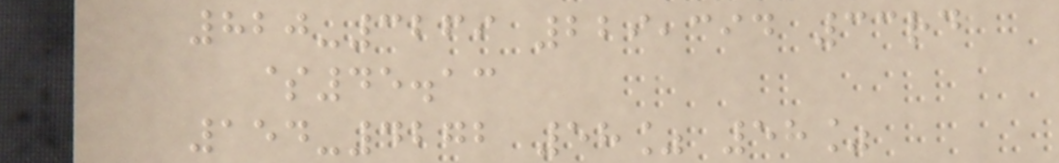820-3269 229,394 33rd
$45.13
154-4272 58% 58%
